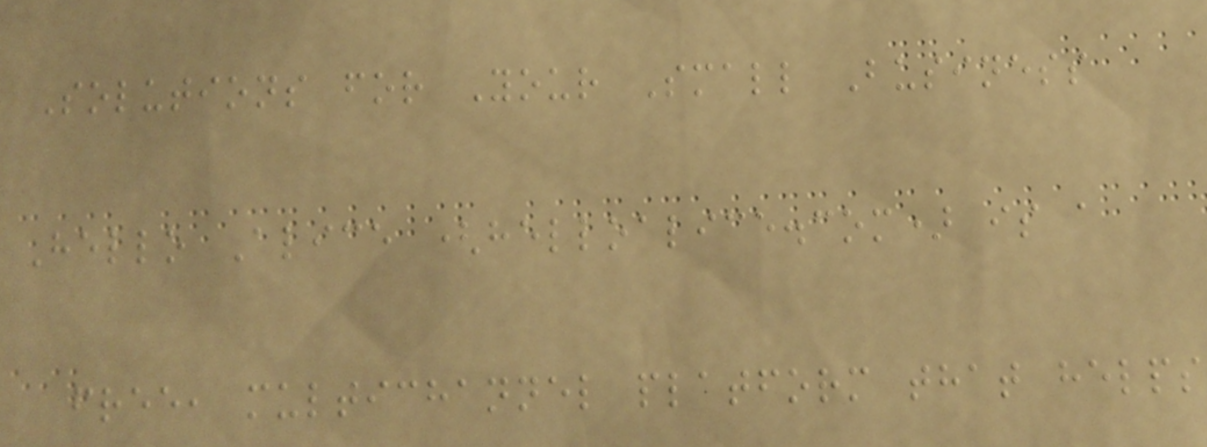Solutions for Your Small Business
Hello Alice (helloalice.com) is a
free, multichannel platform that helps
